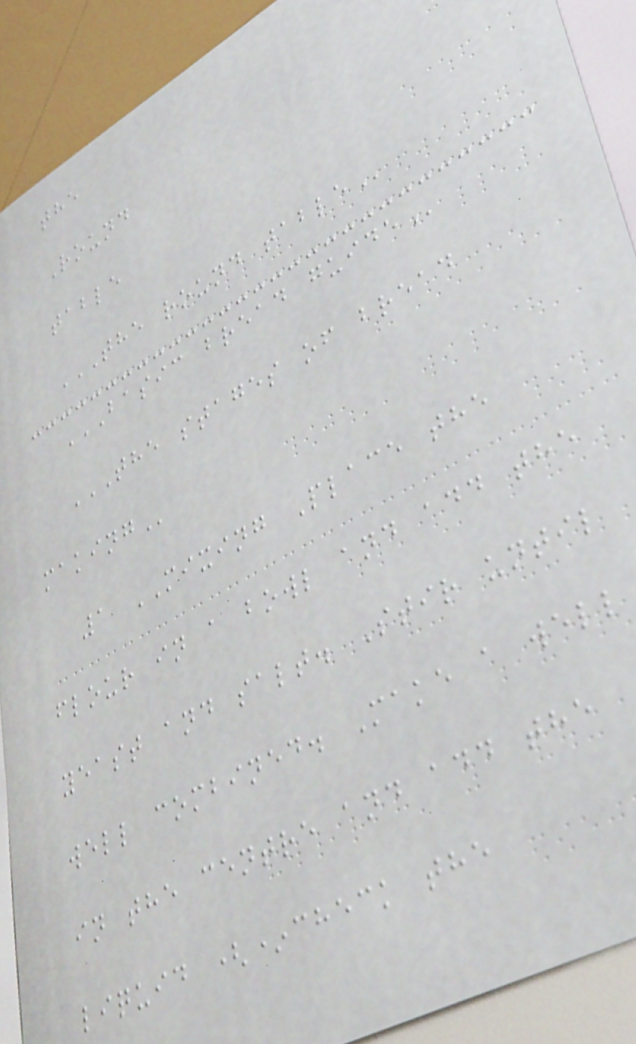the
Round
table
THE ROUND TABLE
BASIC BREAD GUIDE
THE STAGES OF BREAD
MAKING
1 MIXING Place the
flour in a bowl and add the
yeast and salt. Stir until
well combined. Make a well
in the centre and add the
liquid (*check the
